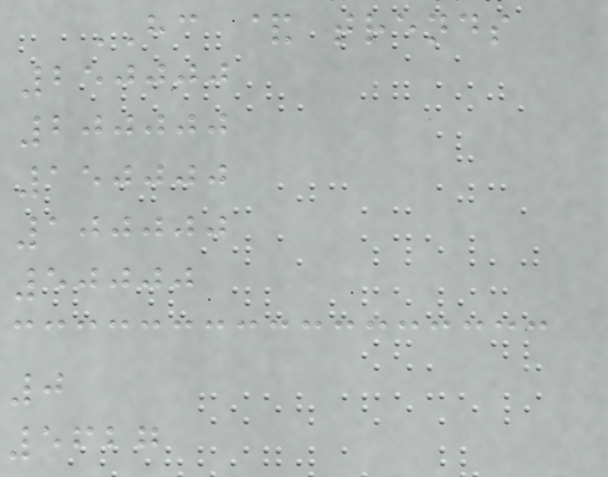HC & trends
250000
200000
150000
100000
50000
0
5627
